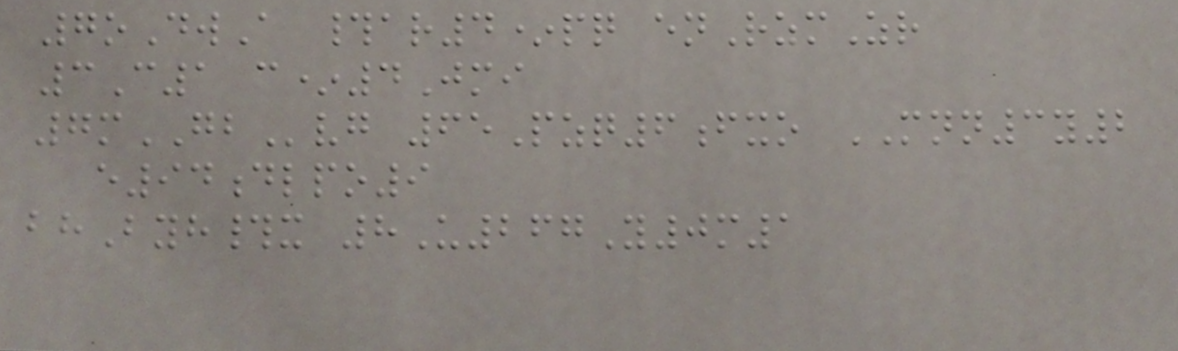7oDwA #ar4*pq enRzmZr
3C1 c*4Jmi
7mGBvg 65Pzq6fxo MNN3y2
e94dlpo9
bhByh#x 8U267Y0m1
